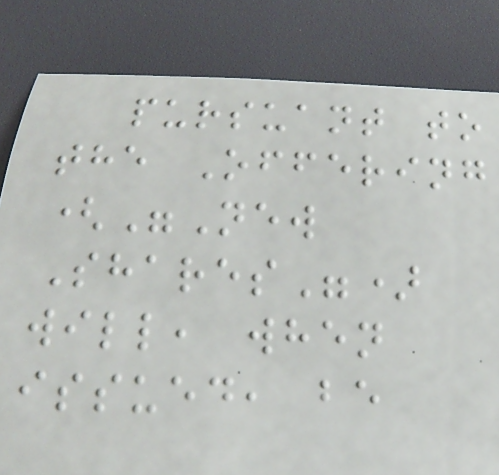pursuant to
the Offering
("New
Shares")
will, when
issued, be
